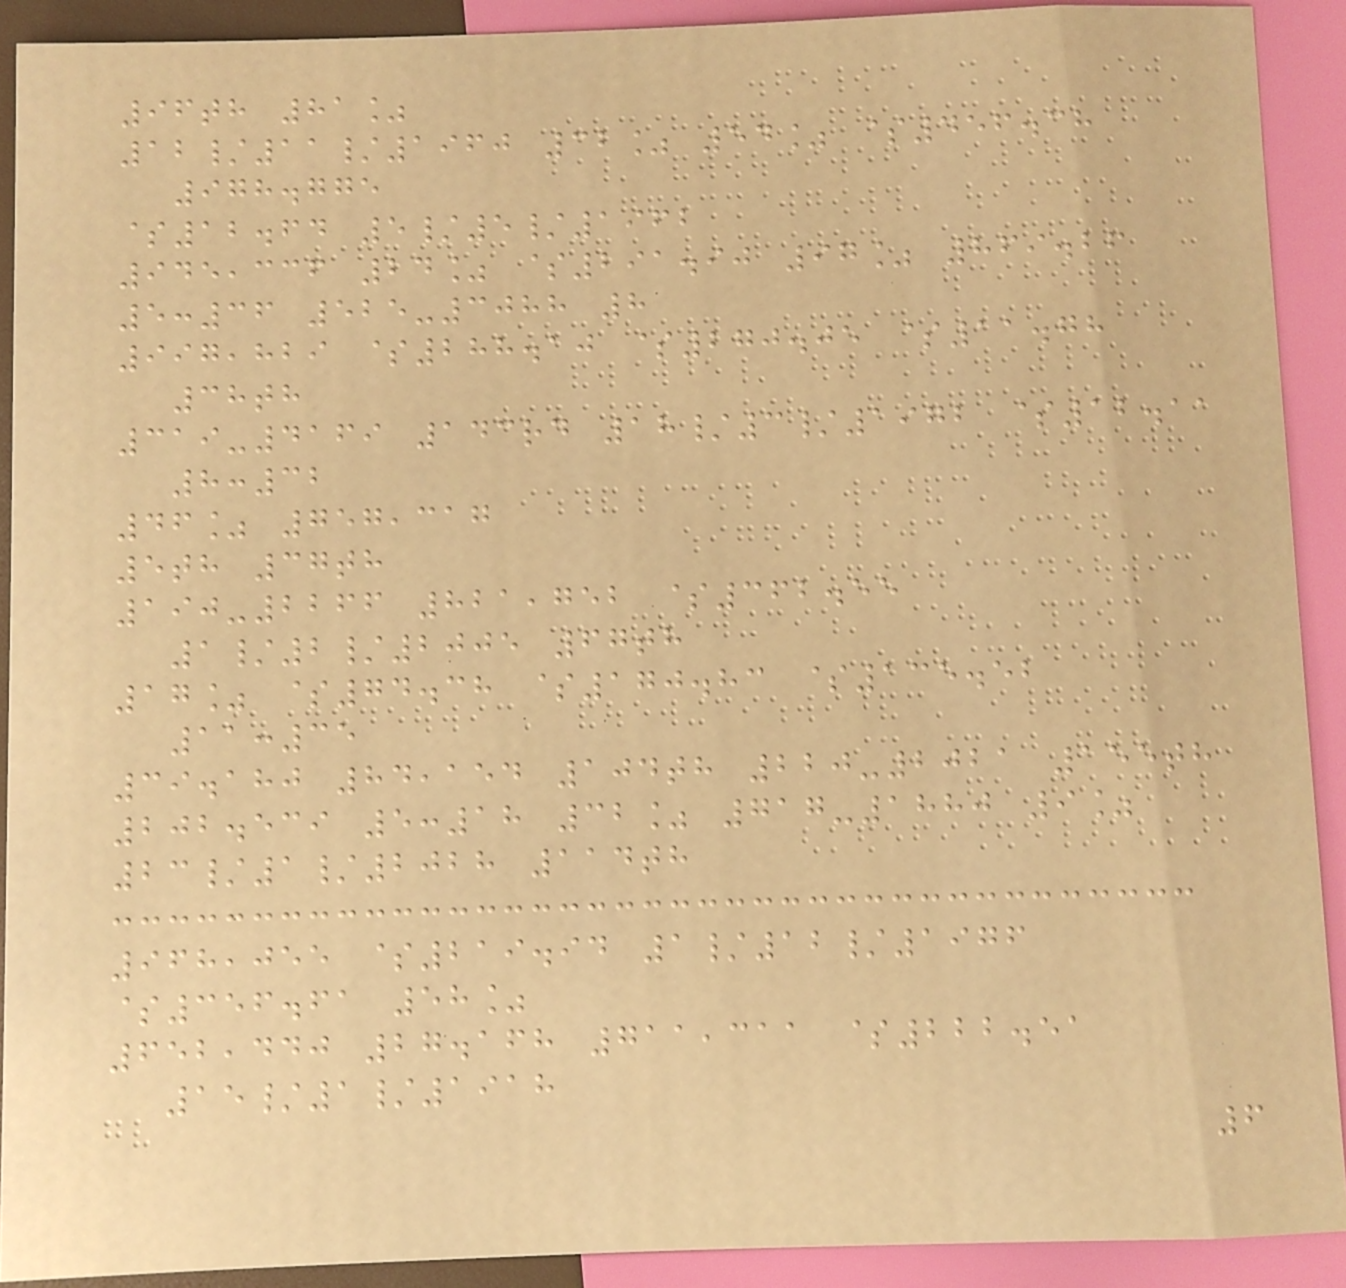96th 81%
12/11/1960 32% 54% $456.38
978.775
$12.64 5/5/1962
945,336 24% $291.90 97% 869.26
5:36 525-3088 8
997,829 $288.10 $270.05 $11.78
38th
319-4169 143rd 18/3/1972 $12.11
8:32
46% 757,317
5th 37th
190-2266 821,752 $362.55
1/2/2005 67th
17% $74.38 $170.83 $135.52
11:35
39.180 84,154 104th 220-2021 155th
202.539 5:18 32% 717-1880 9%
23/1/2028 114th
968,055 $219.94 1/12/1976
$356.61 58%
652,440 27.168 711,311 $222.51
15/1/1918
6
